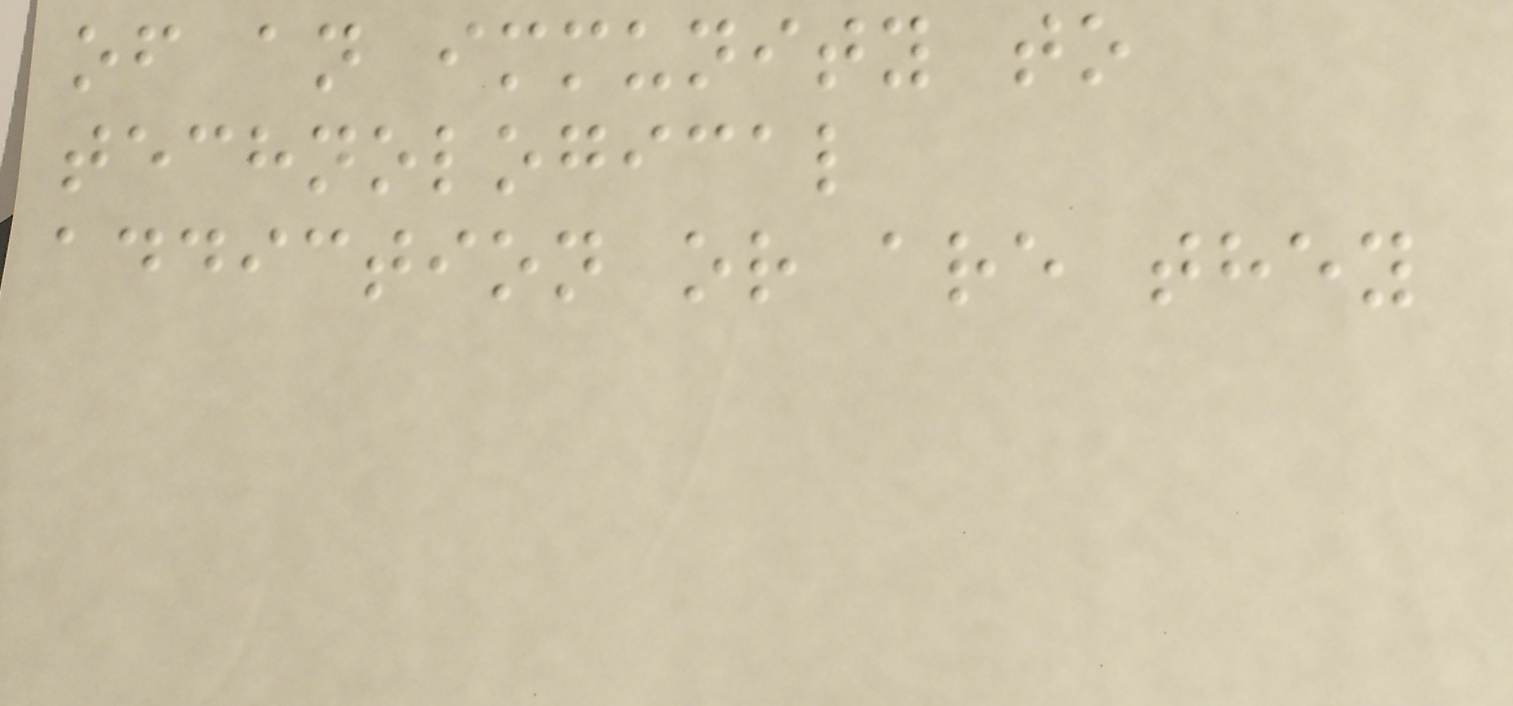of an immunity to
technological
addiction or are they
